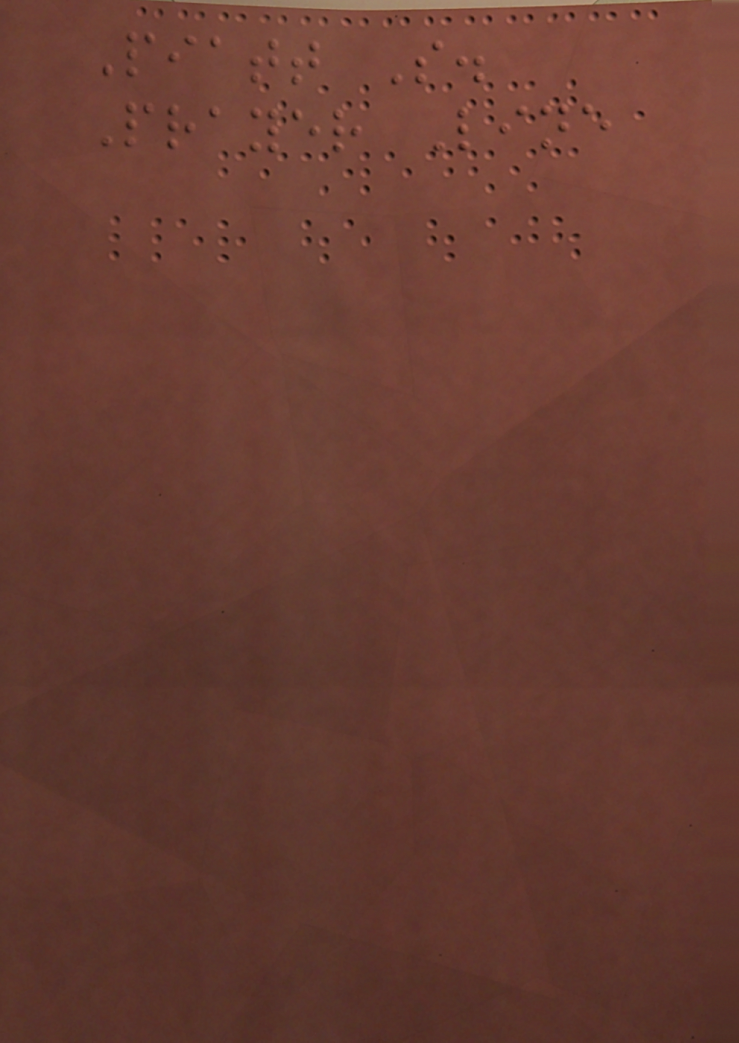Piatt S.
Prayer Line
